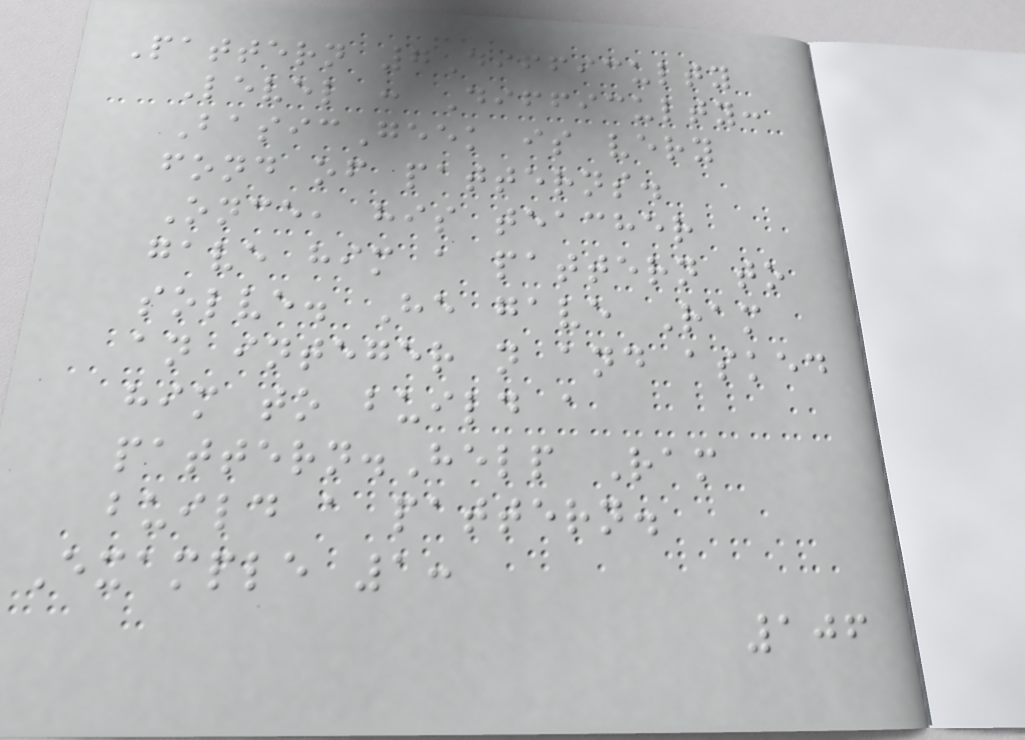Pattern 7Difficulty
Level : Difficulty:
BasicGeek is very
fond of patterns.
Once, his teacher
gave him a pattern to
solve. He gave Ram
an integer n and asked
him to build a
pattern.Help Ram
build a pattern.
Example 1:
106
